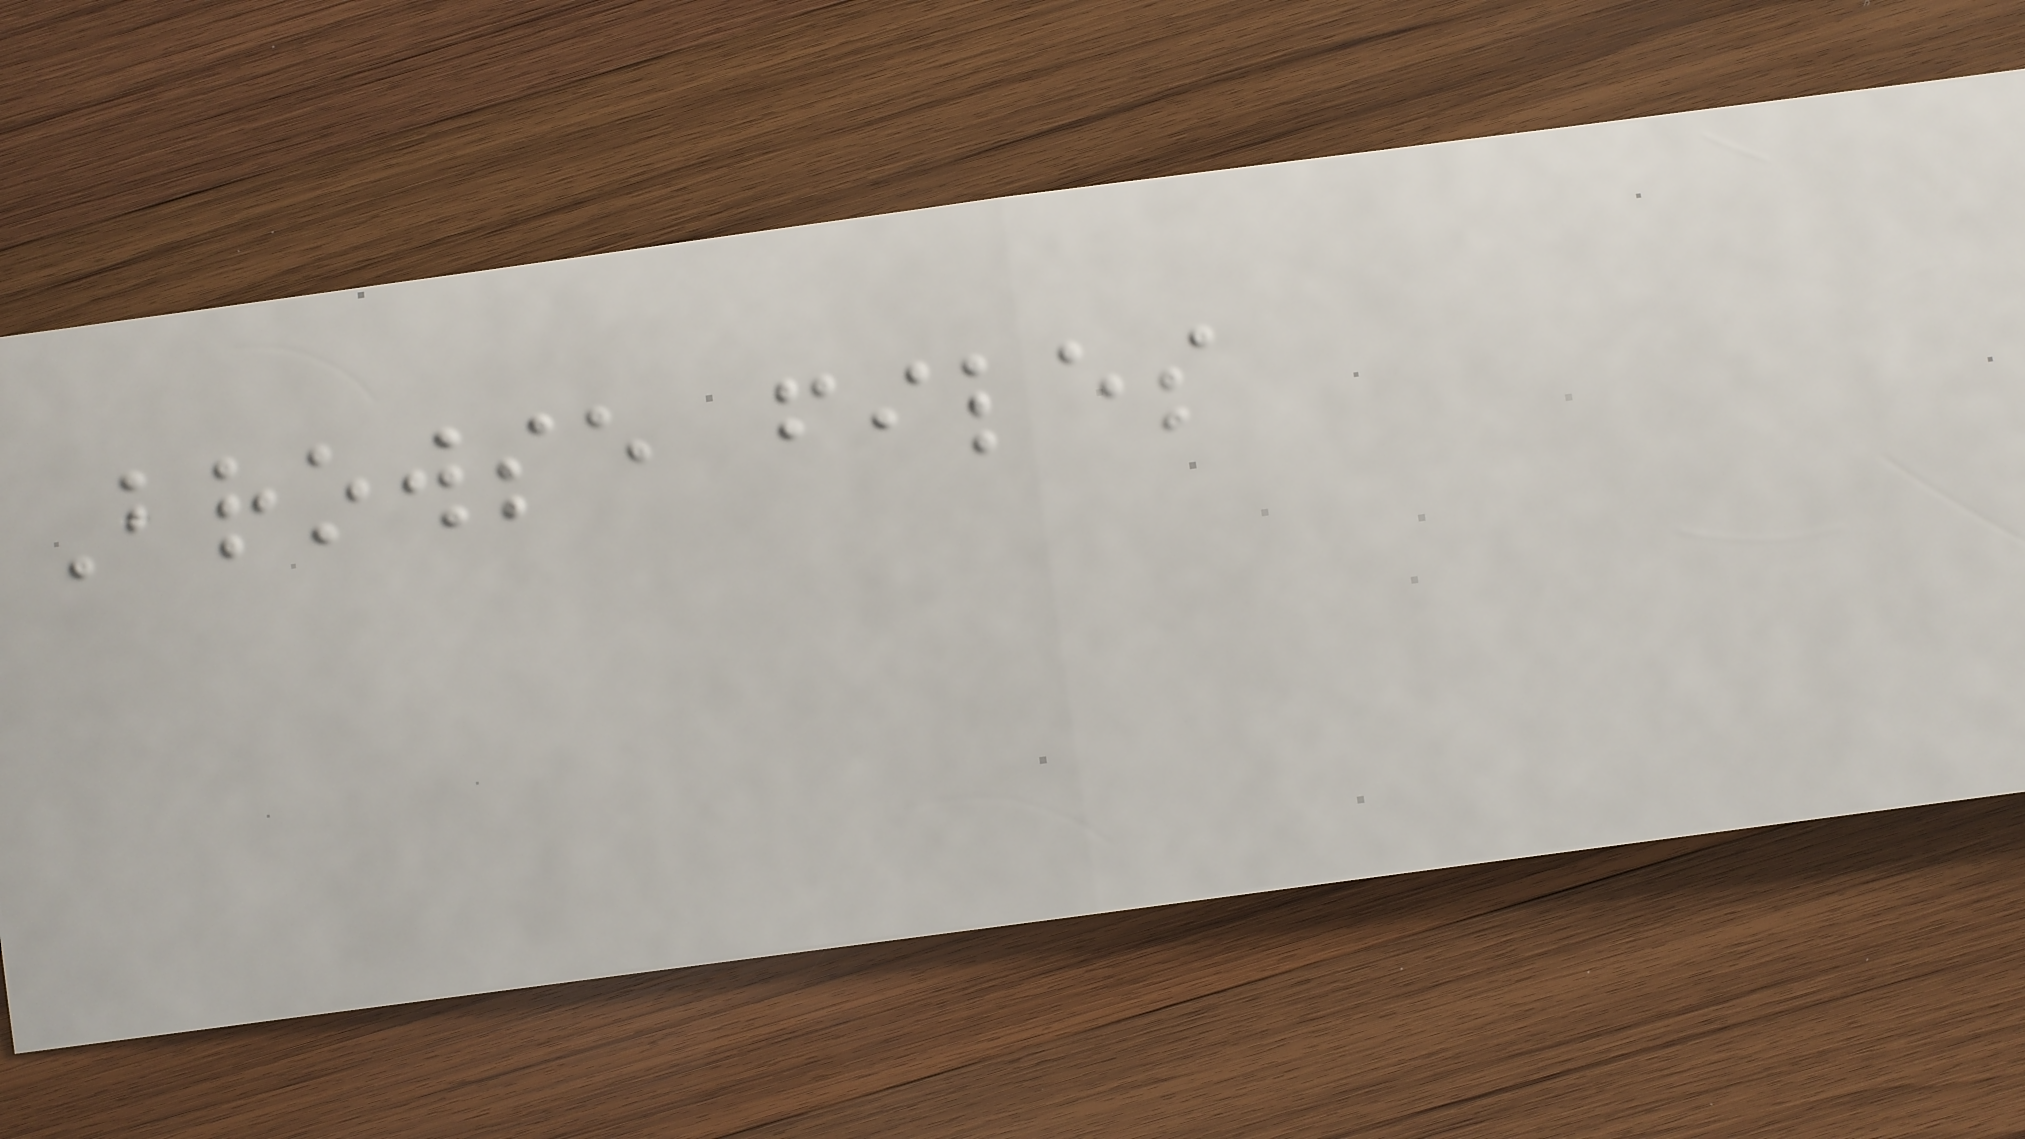Browse files
